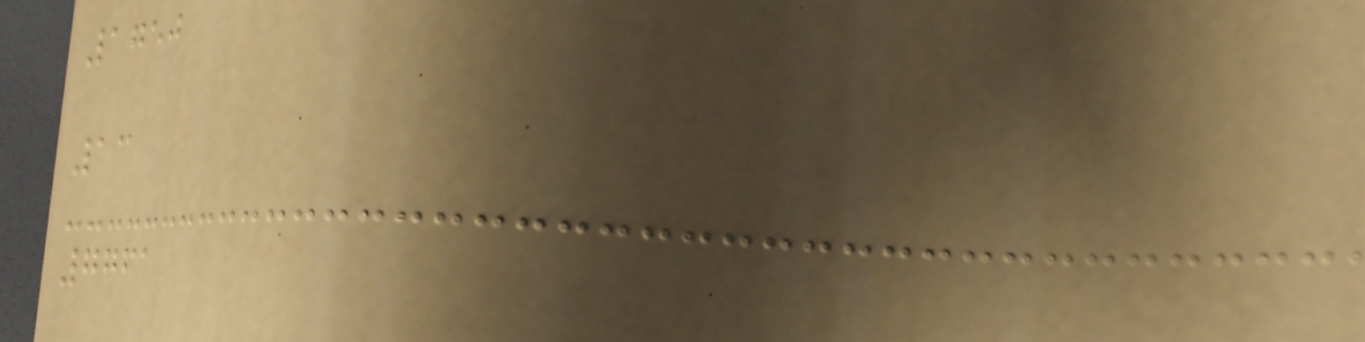1750
13
7761
